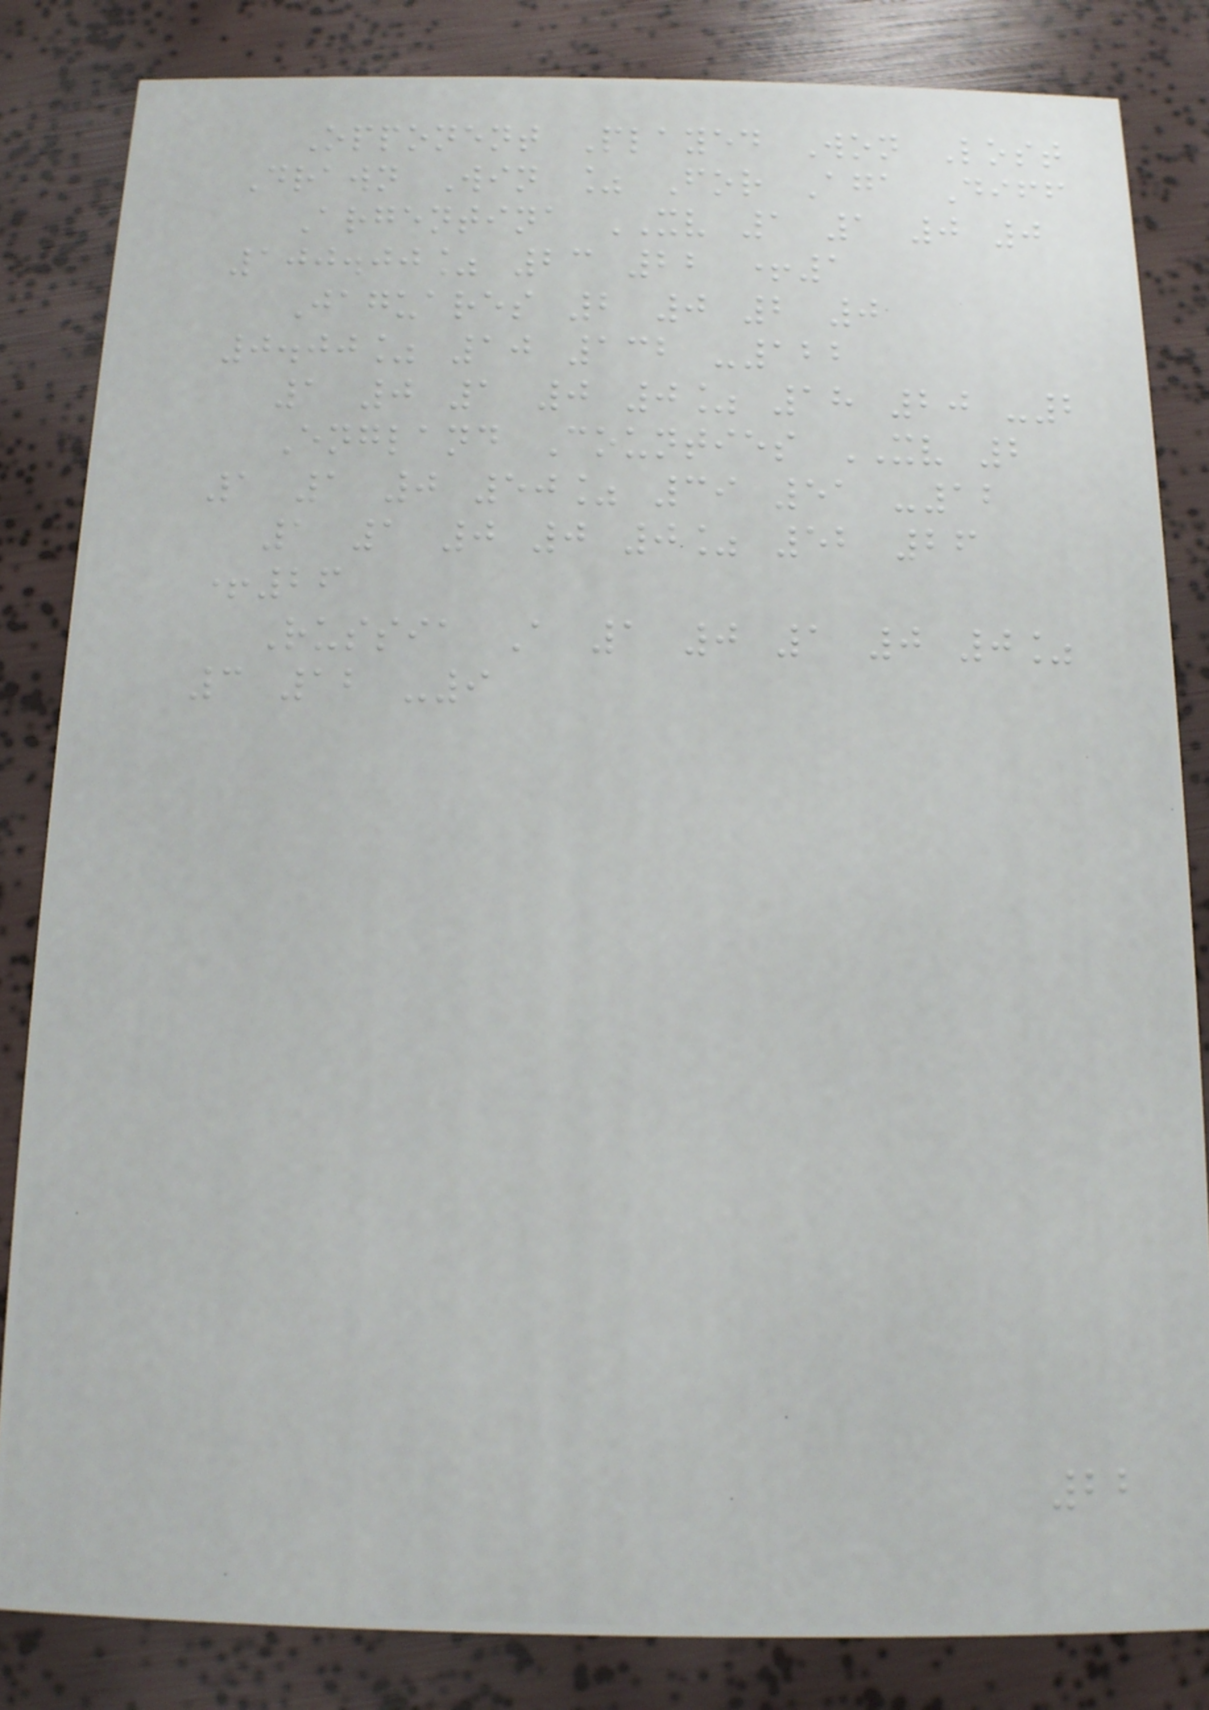Opponent Played Won Lost
Drawn Win % For Aga Diff
Argentina XV 1 1 0 0
100.00% 23 22 +1
Jaguares 2 0 2 0
0.00% 10 132 -122
1 0 1 0 0% 18 20 -2
England Counties XV 2
1 1 0 50% 39 51 -12
1 1 0 0 0% 52 26
+26
Russia A 1 0 1 0 0%
3 12 -9
22
